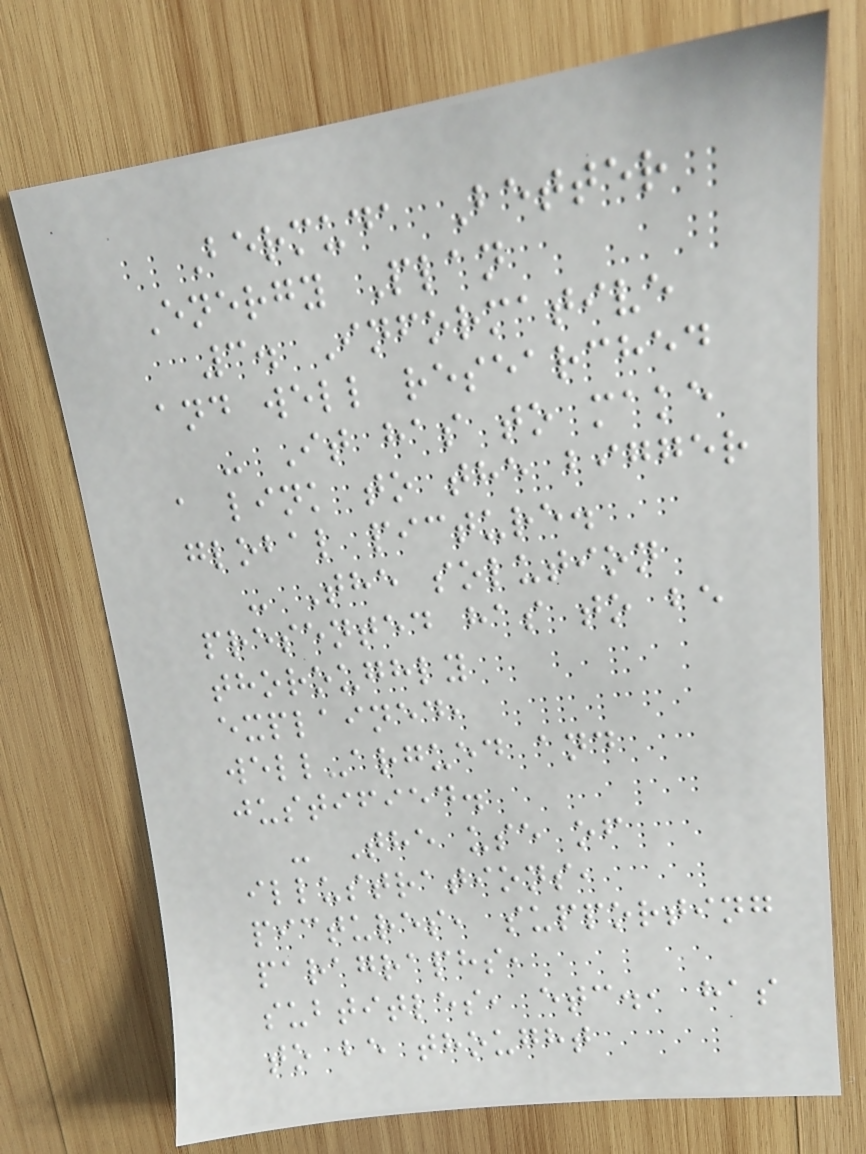Bermuda Better
Energy Plan
3. Informative
and well researched
- It has to make
a link to the bigger
global picture.
- The solution
presented has to be
thoroughly
explained,
well-argued and
justified.
- The use of
illustrations,
pictures, supporting
paragraphs,
subtitles, etc., has
to be thought
